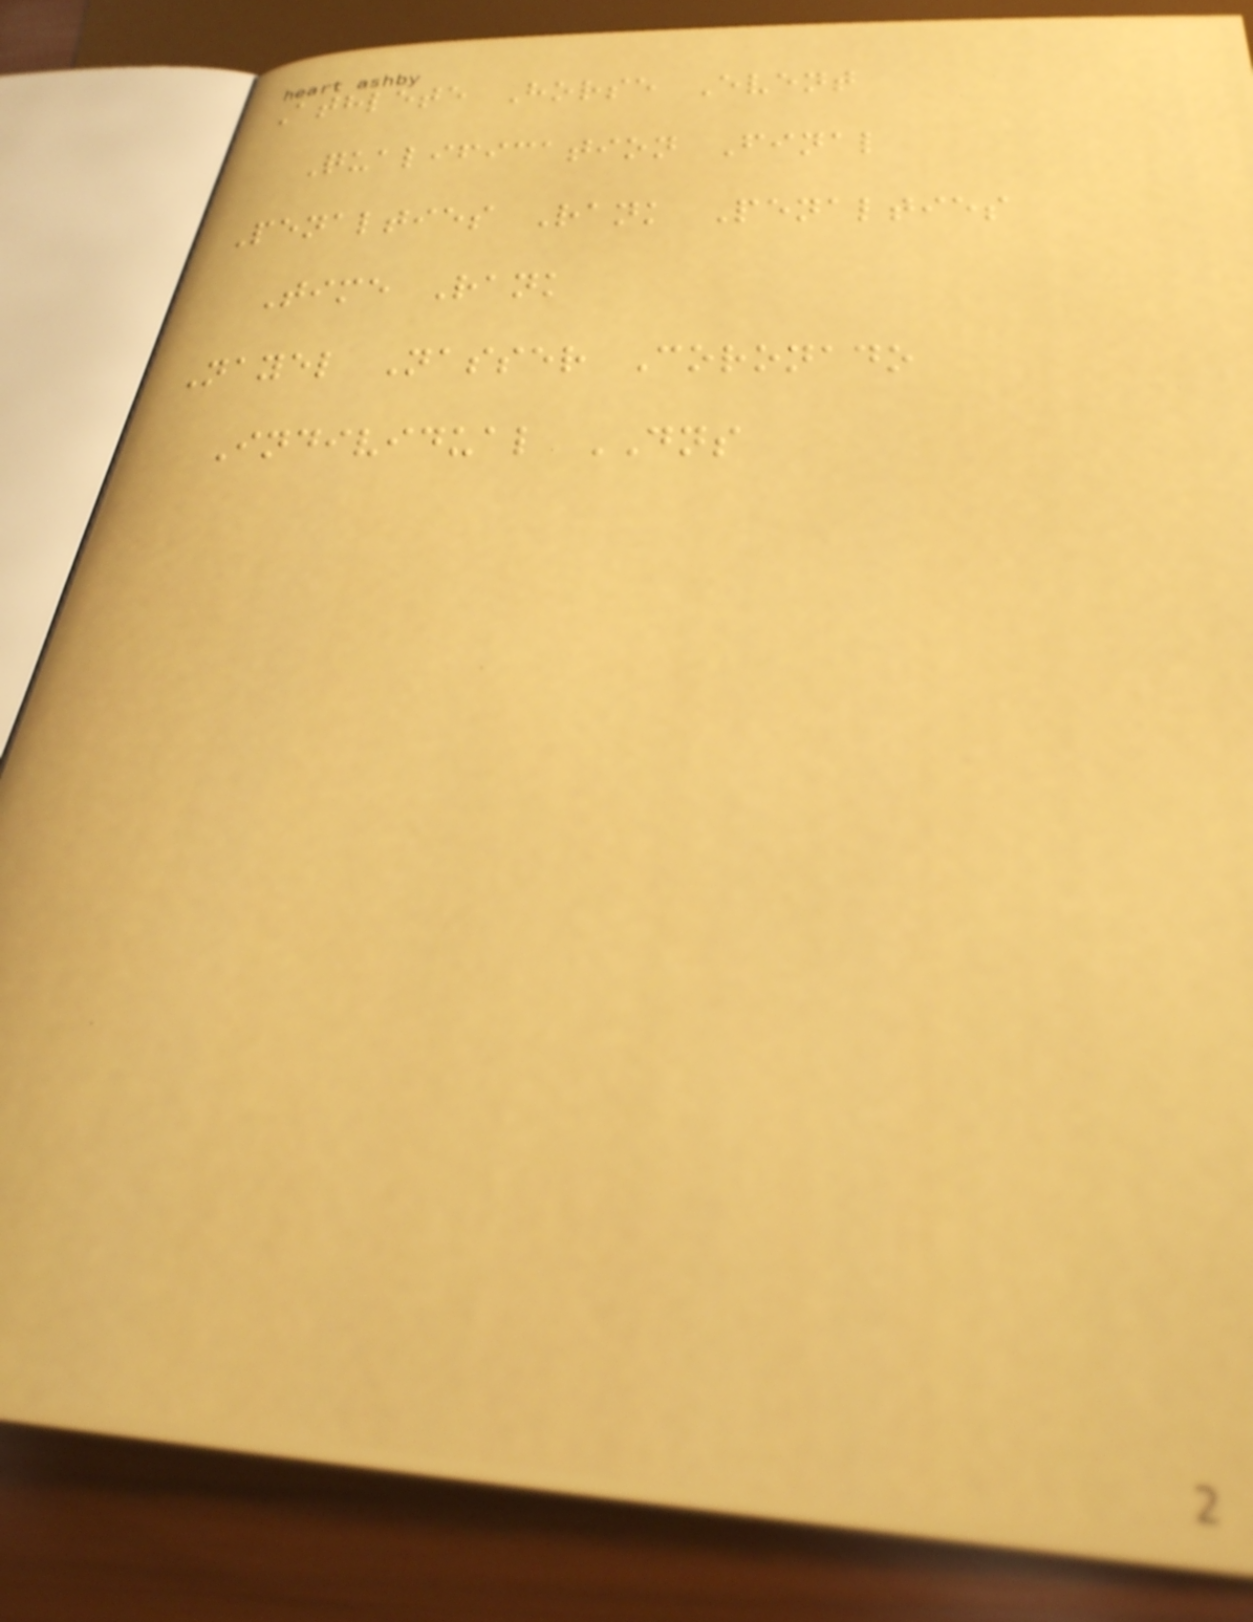Athlete Horse Event
Qualification Final
Penalties Rank Penalties
Time Rank
Nayel Nasser Coronado
Individual DNS
